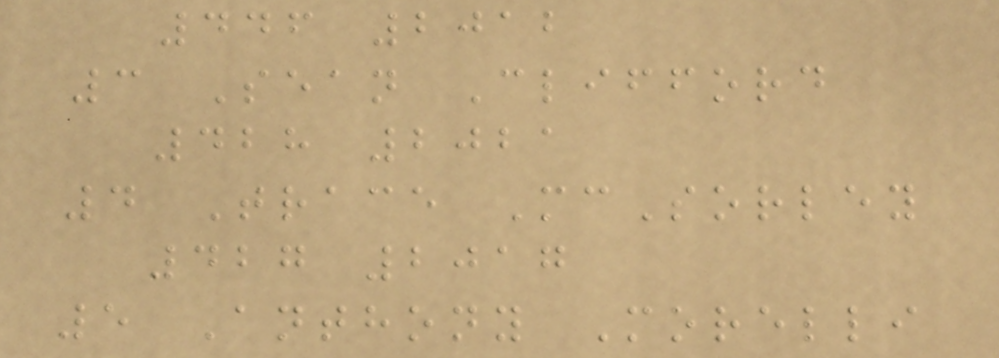446 2012
3 Sean Clifford
428 2021
4 Trace McSorley
427 2017
5 Anthony Morelli
